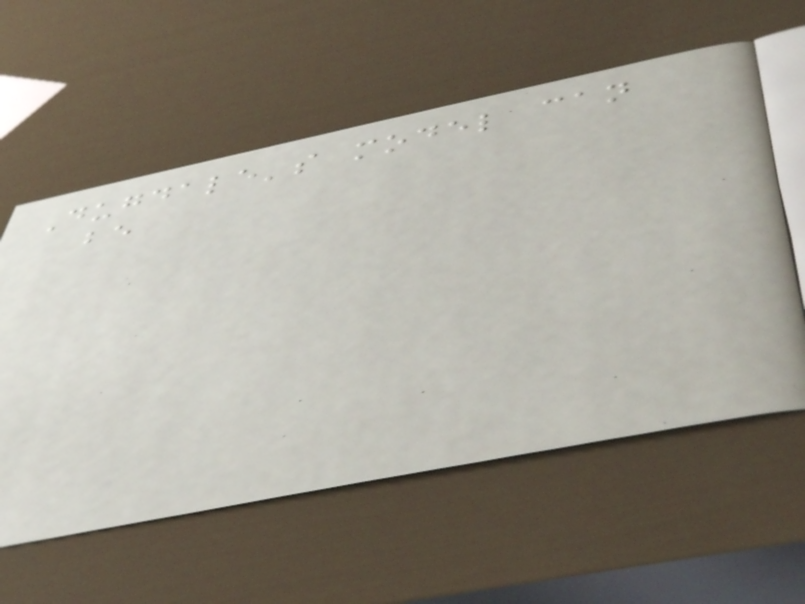Dugdale's model can
be
